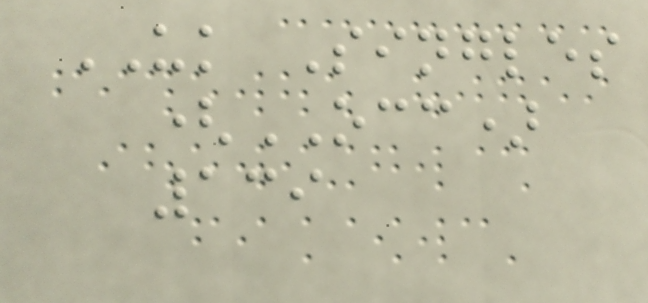UK Singles
(OCC)
139
